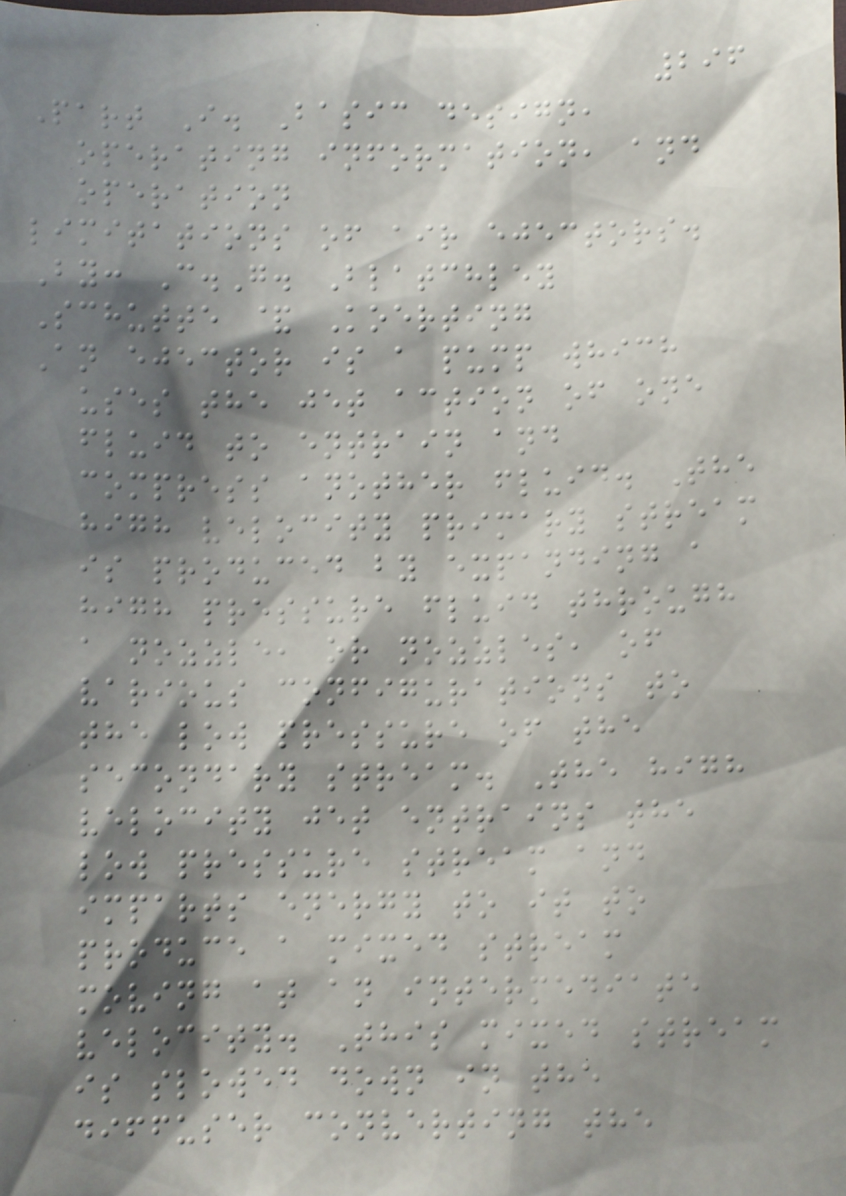296
Part I. Basic design,
operating information, and
operation
limitations of air ejectors.
By: C.G. Blatchley
Schutte & Koerting
An ejector is a pump which
uses the jet action of one
fluid to entrain and
compress another fluid. The
high velocity primary stream
is produced by expanding a
high pressure fluid through
a nozzle, or nozzles, of
various configurations to
the low pressure of the
secondary stream. The high
velocity jet entrains the
low pressure stream and
imparts energy to it to
produce a mixed stream
moving at an intermediate
velocity. This mixed stream
is slowed down in the
diffuser converting the
